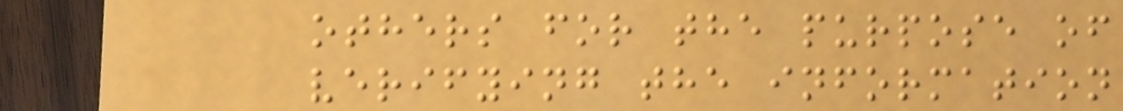others for the purpose of
verifying the information
